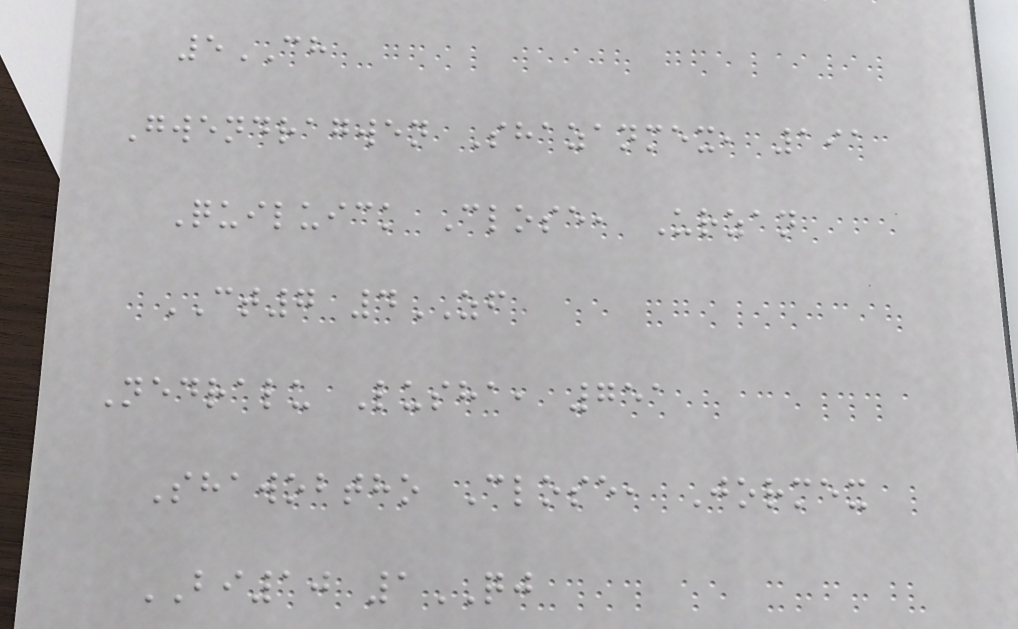5CH
Gwendragwen Shazanmex, 191
Quiluick Close, Urzan
CT7 4ZF
Nedralu Lusha, 751
Shawobtho Close, Jormex
BI10 1QJ
